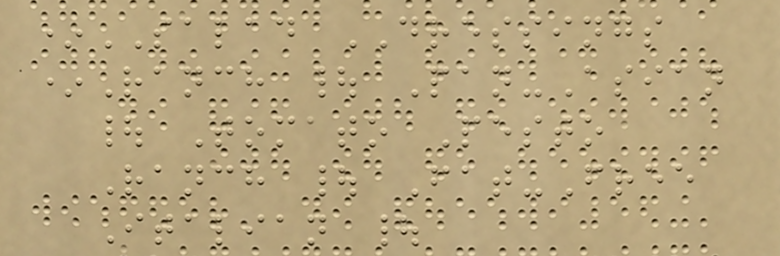*SALAD DRESSINGS
*Ranch | Pan-Asian
| Tomato Pesto
Ranch | Fat-Free
Italian |
